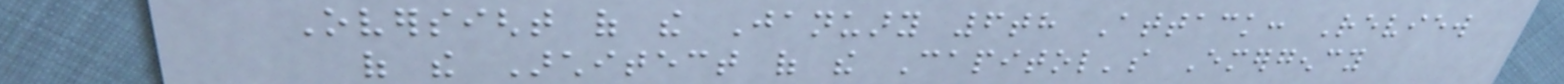Oversight of the January 6th Attack: Review
of the Architect of the Capitol's Emergency
